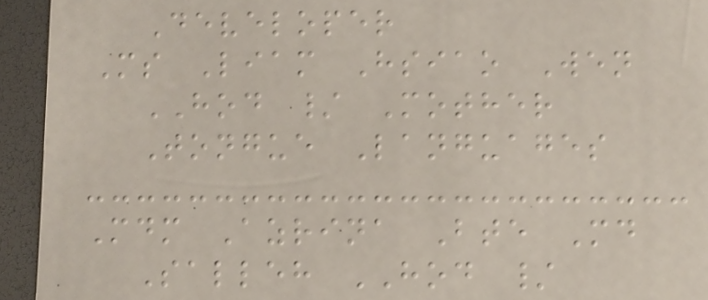Developer
Ms Liam Hsiao Wen
HOD / Mother
Tongue Languages
Mdm Azrina Bte Md
Salleh HOD /
